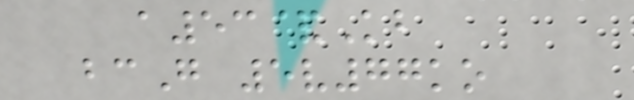a53&Kb
bcG 5v77ko
